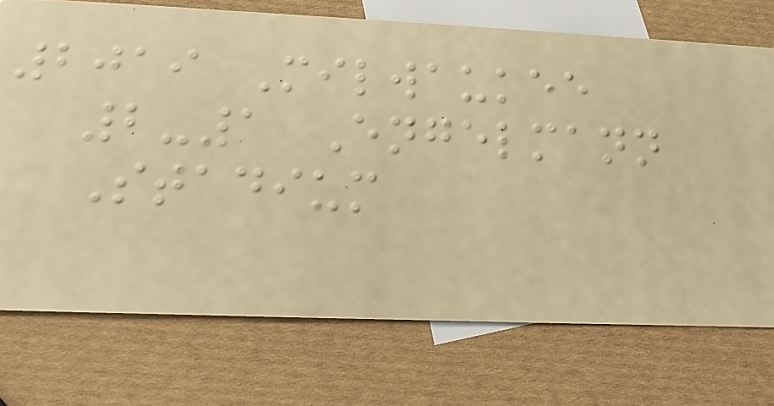2019 Milwaukee
2-1 Engelmann
Stadium
